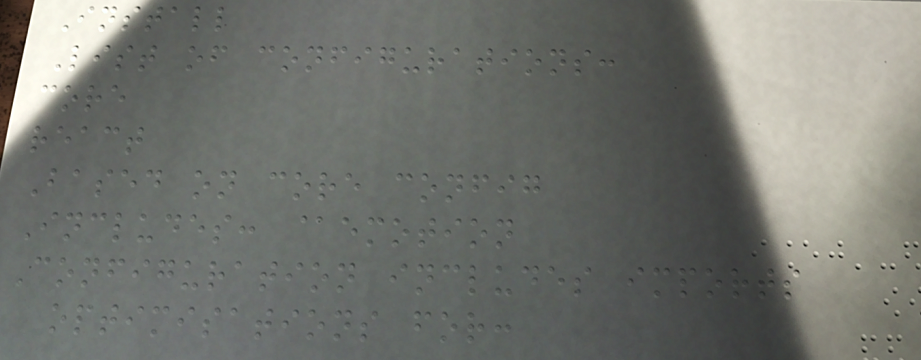Install
List of configurations:
core
react
Based on core config
Includes: @emotion
Configuration includes imports
optimisations for:
